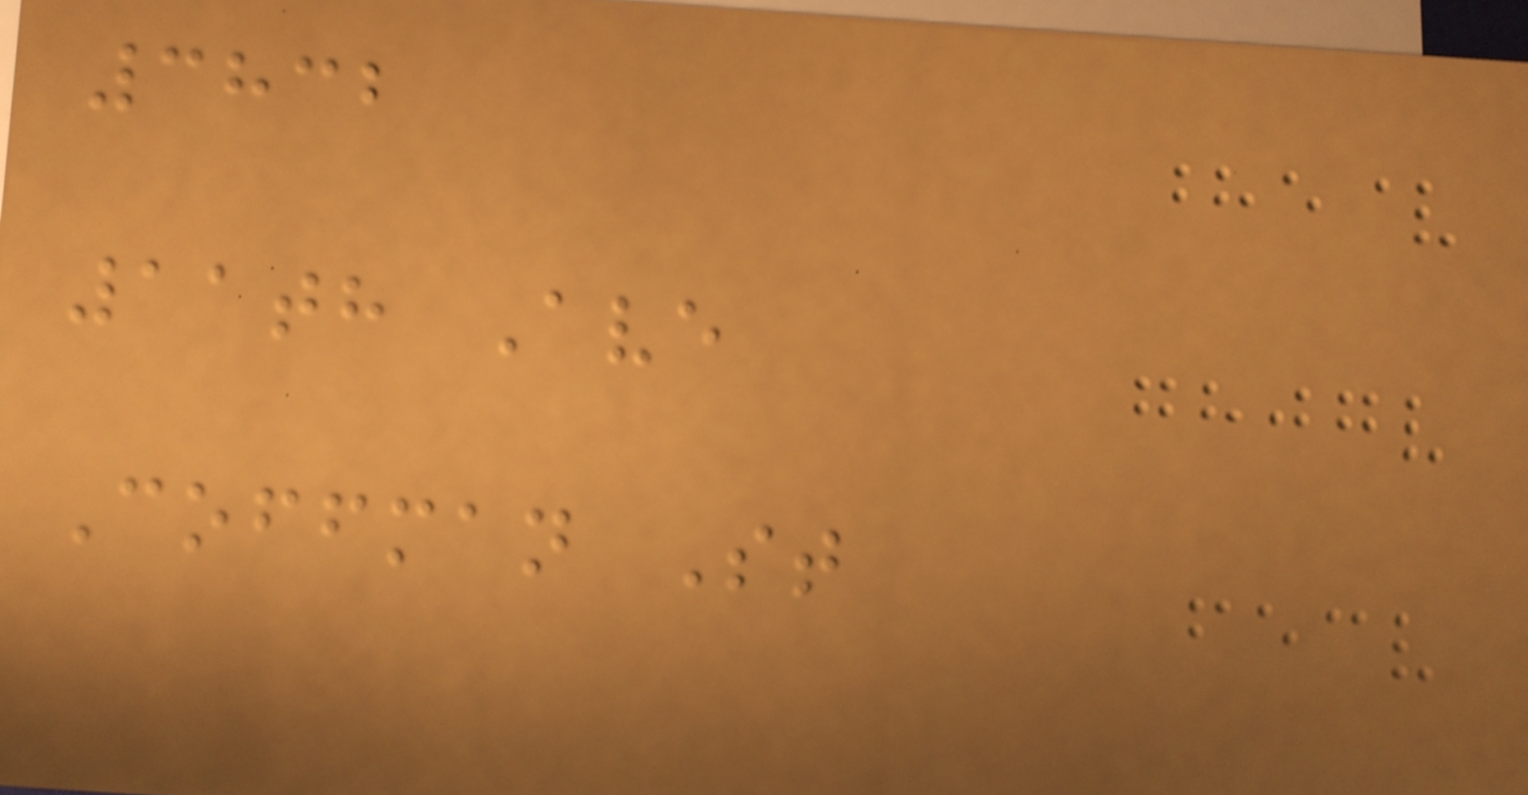3832
11th Ave
Coffman St
